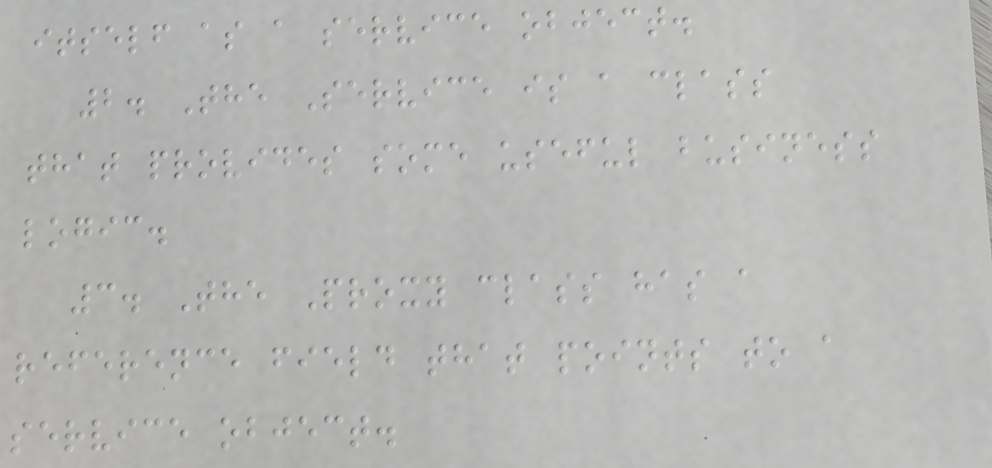itself as a service object.
2. The Service is a class
that provides some useful business
logic.
3. The Proxy class has a
reference field that points to a
service object.
